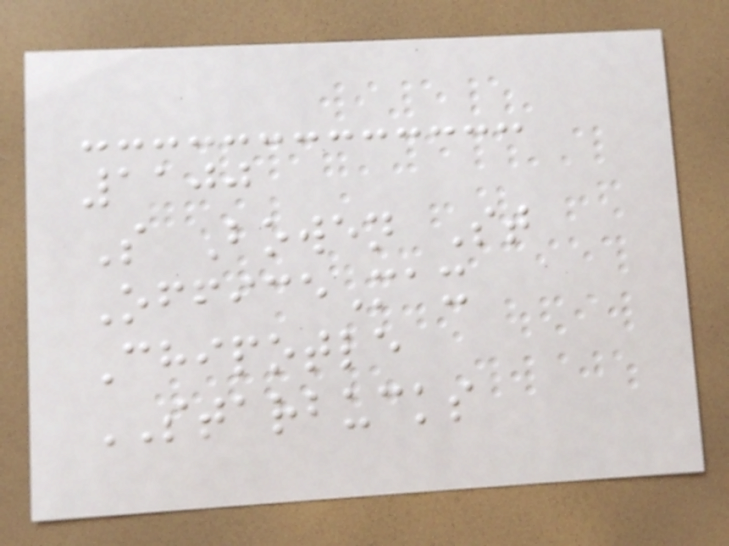1100
S Bowen St
OfficeMax
Chipotle
STARBUCKS
